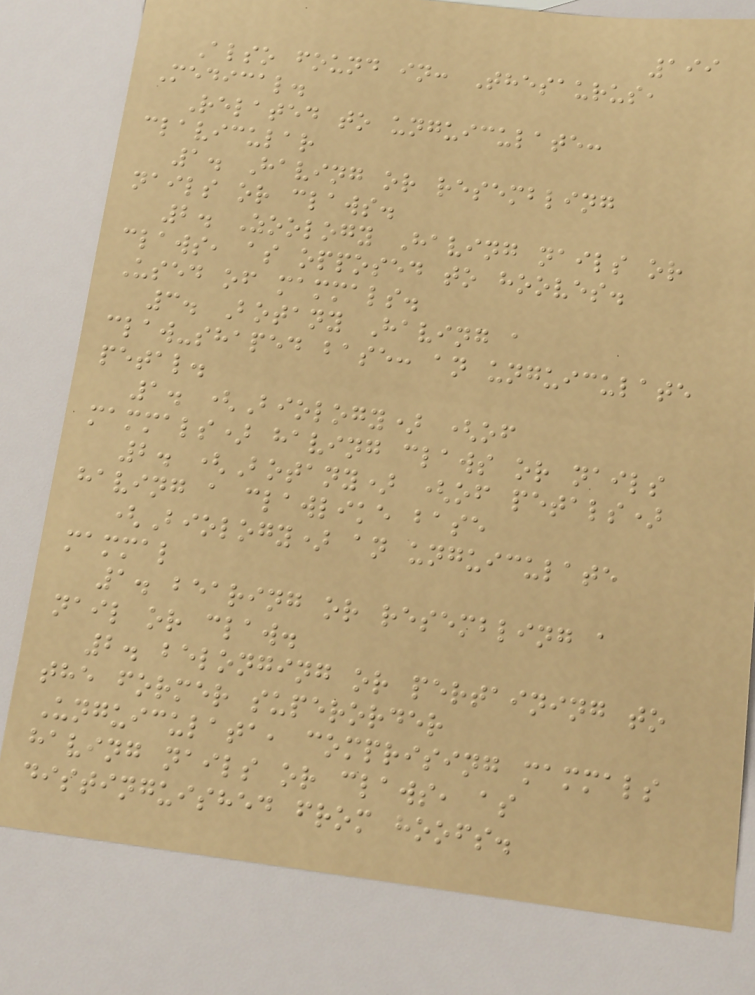199
Also found in: Thesaurus,
Medical.
Related to unguiculate:
clavicular
1. Having or resembling
nails or claws.
2. Zoology Having nails or
claws, as opposed to hooves.
Used of mammals.
3. Botany Having a
claw-shaped base: an unguiculate
petal.
1. (Biology) (of
mammals) having claws or nails
2. (Botany) (of petals)
having a clawlike base
(Biology) an unguiculate
mammal
1. bearing or resembling a
nail or claw.
2. belonging or pertaining to
the former superorder
Unguiculata, comprising mammals
having nails or claws, as
distinguished from hoofs.
